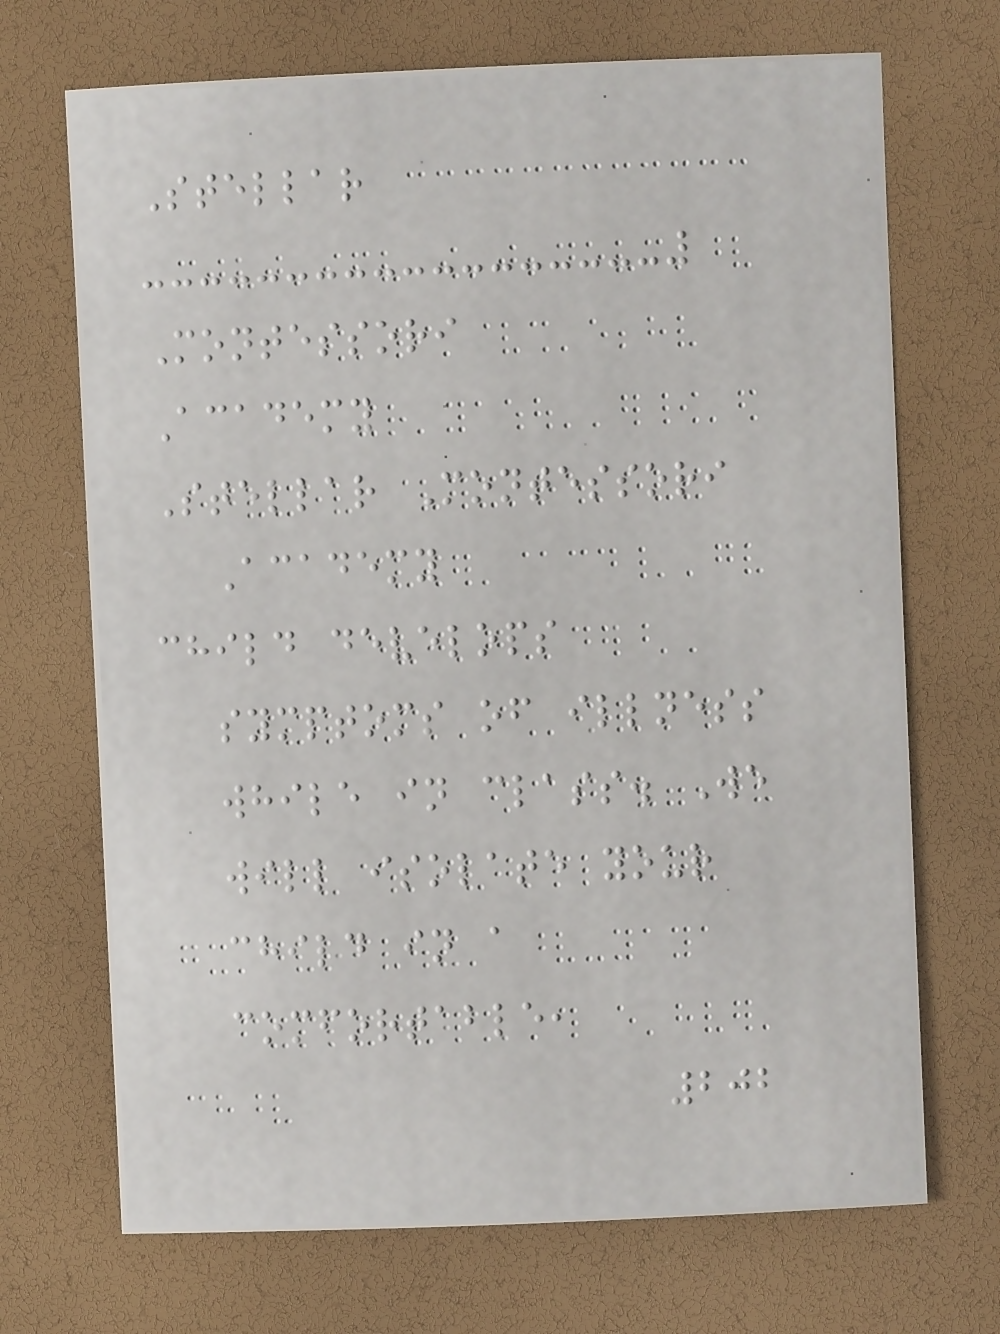Stellar
Montessori
Academy
Stellar Montessori
Academy
child develops
symptoms of illness
while in class. We
will isolate your
child in a
comfortable,
202
